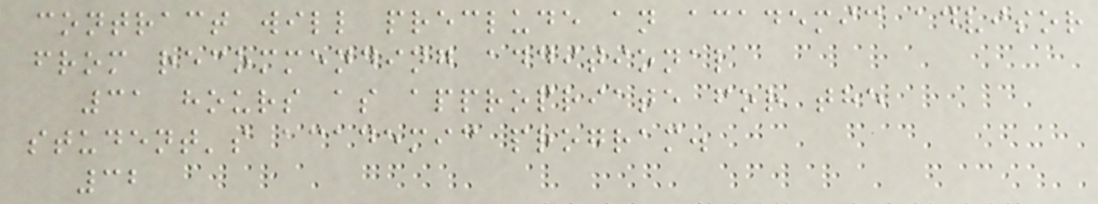contract will preclude an academic advisor
from recommending additional
31 hours as appropriate for the
student's academic program.
32
